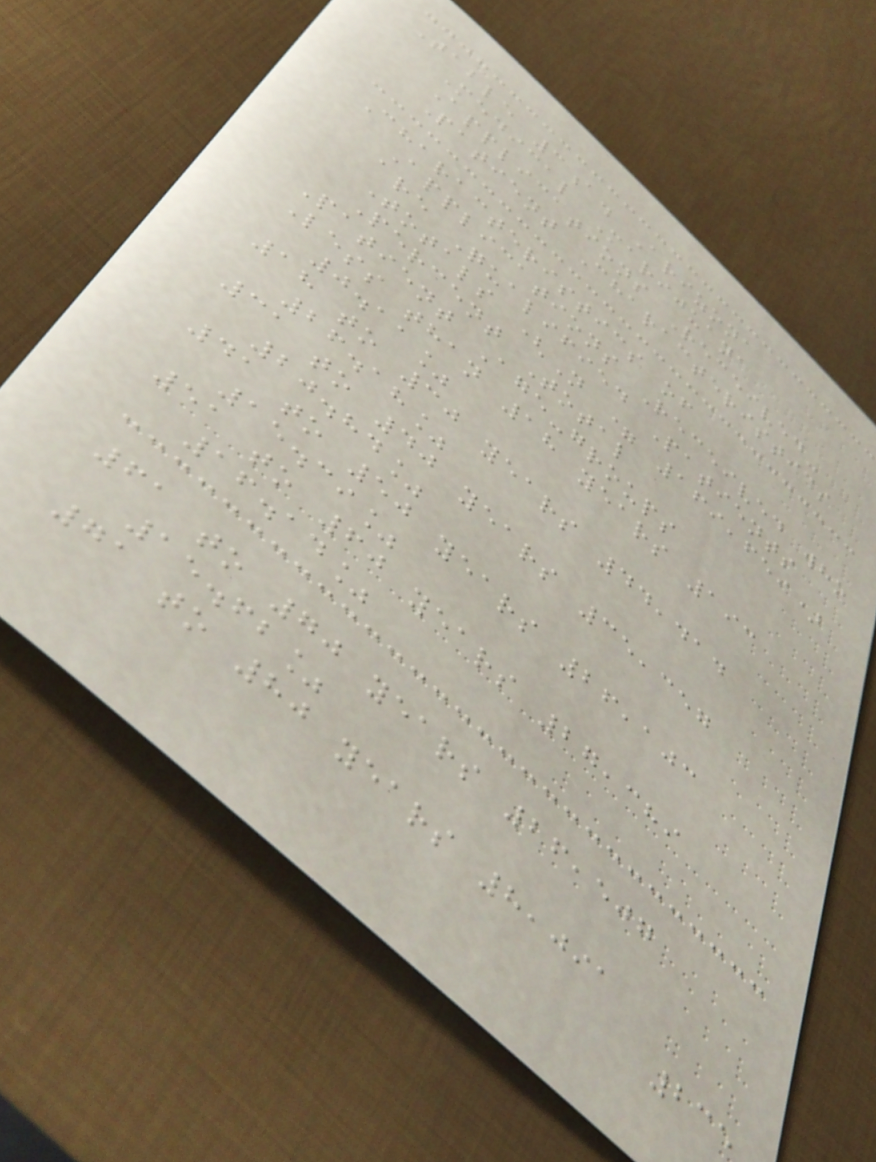Table 3a. Arizona
Medical Marijuana
Applications Received-
Patient Characteristics
Characteristics of
Applications Received who
are Qualified Patients
Totals (N = 169,659)
Percent Total
Patient Age-groups
Less than 18 years 193
0.11%
18 to 30 years 44,414
26.18%
31 to 40 years 35,357
20.84%
41 to 50 years 26,103
15.39%
51 to 60 years 27,389
16.14%
61 to 70 years 26,507
15.62%
71 to 80 years 8,091
235
